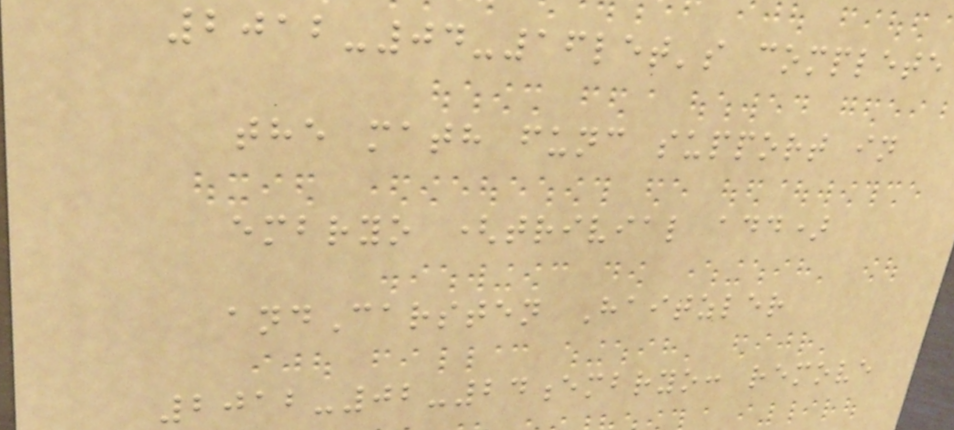2012-04-16let's complete
the math func support in
embryo (trivial add)
andCarsten Haitzler
2012-02-24embryo: remove
